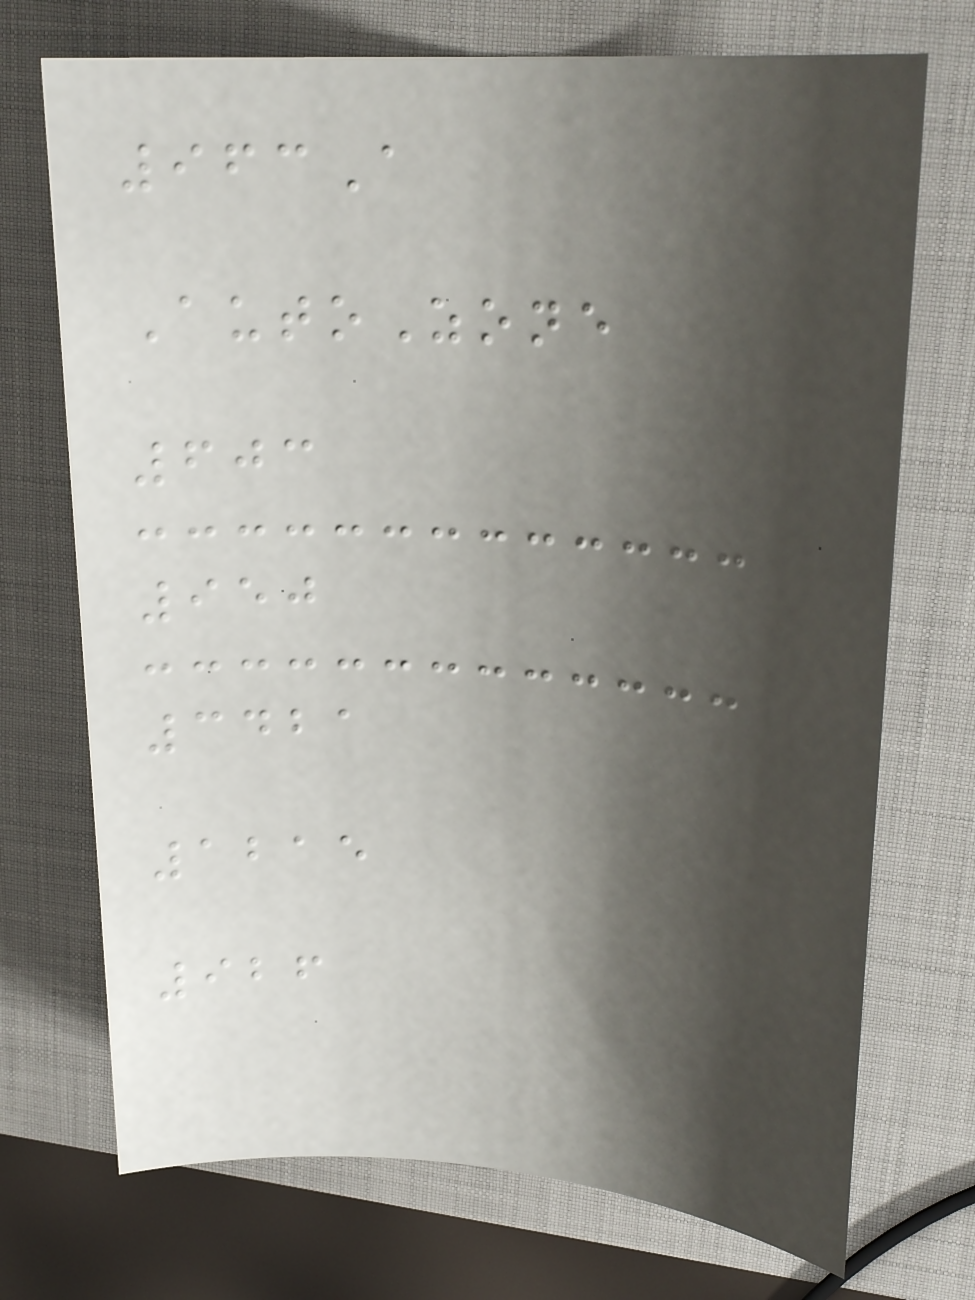963A
AutoZone
603
950
3421
1215
926
